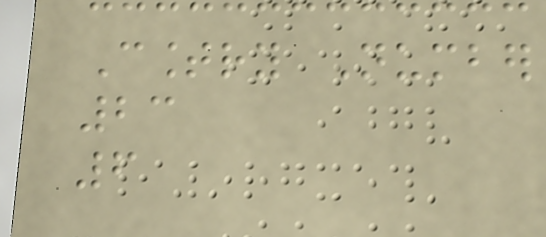Country Number
23
6
